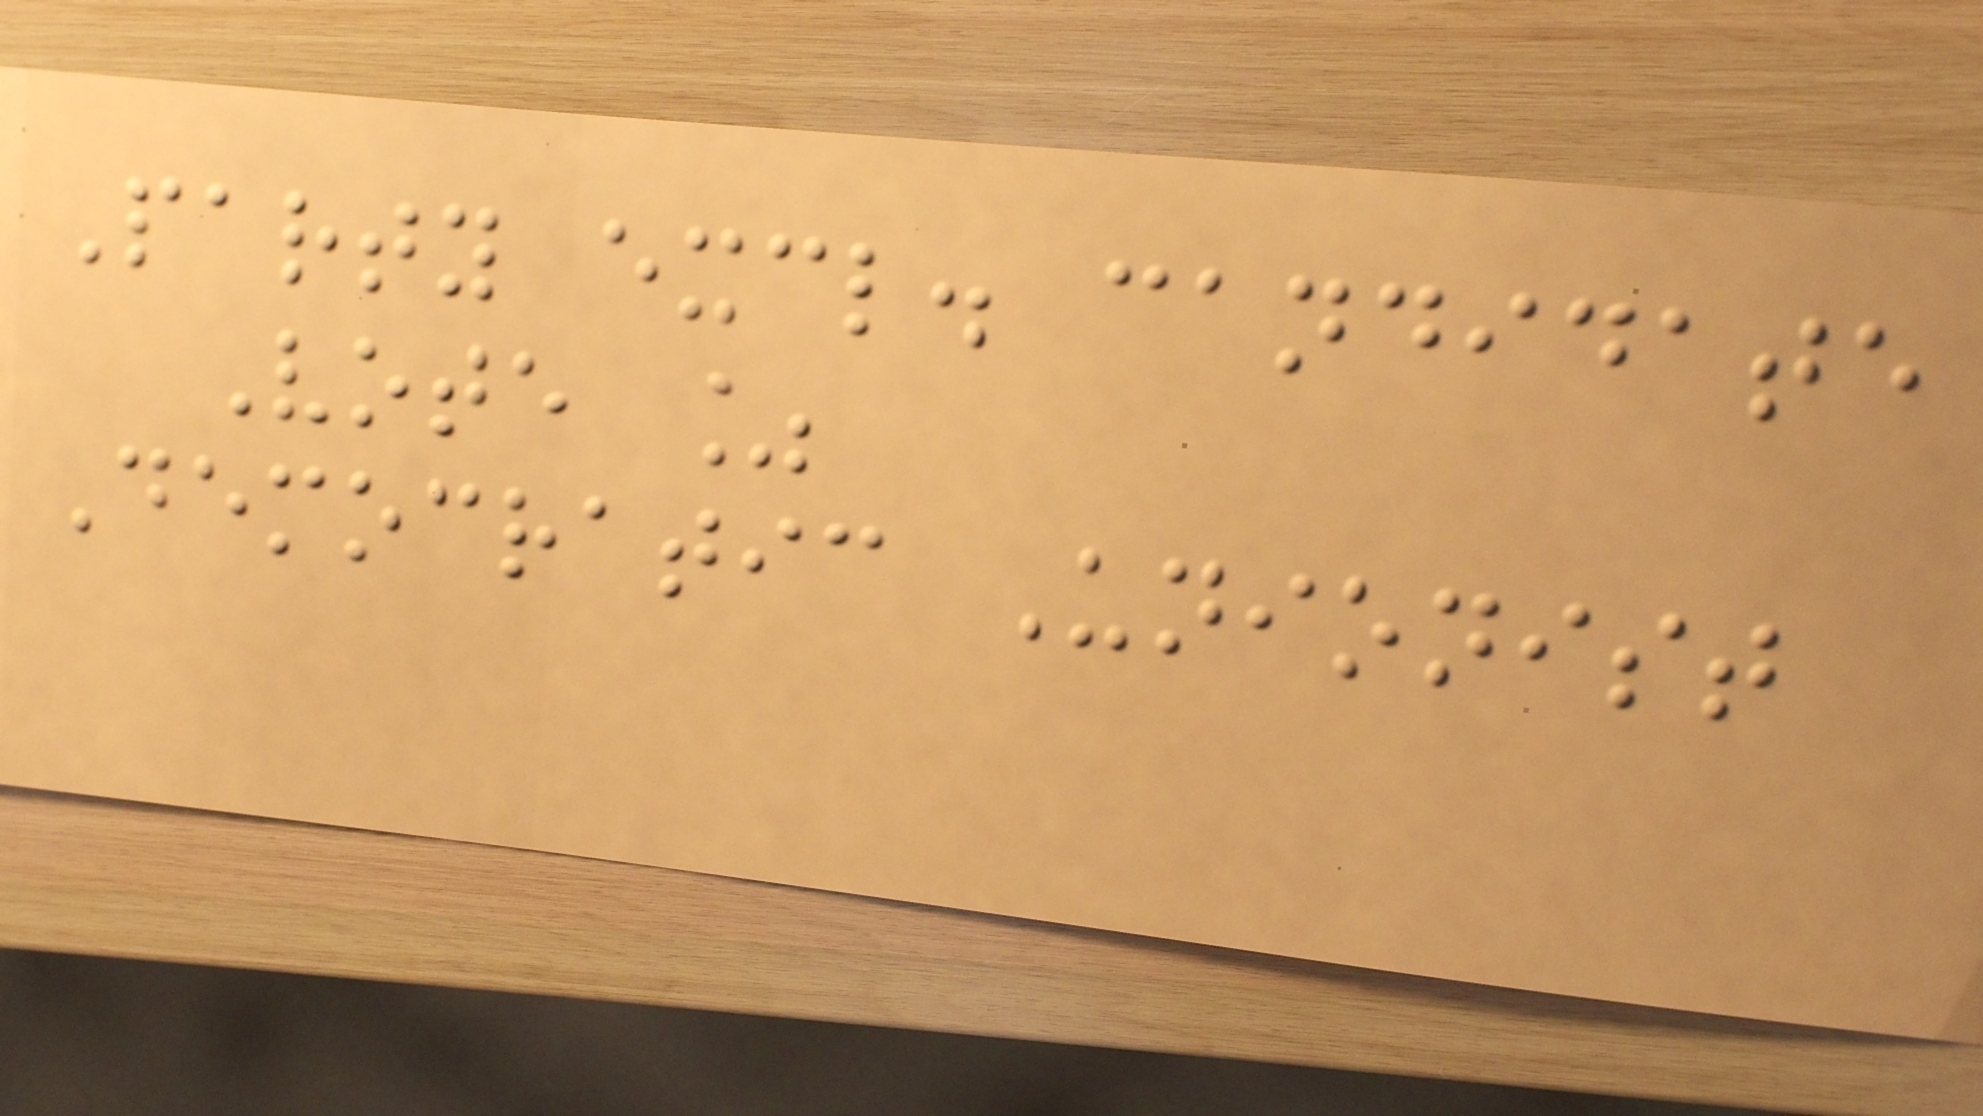Party excl. candidate
Vote %
Democratic Unionist
